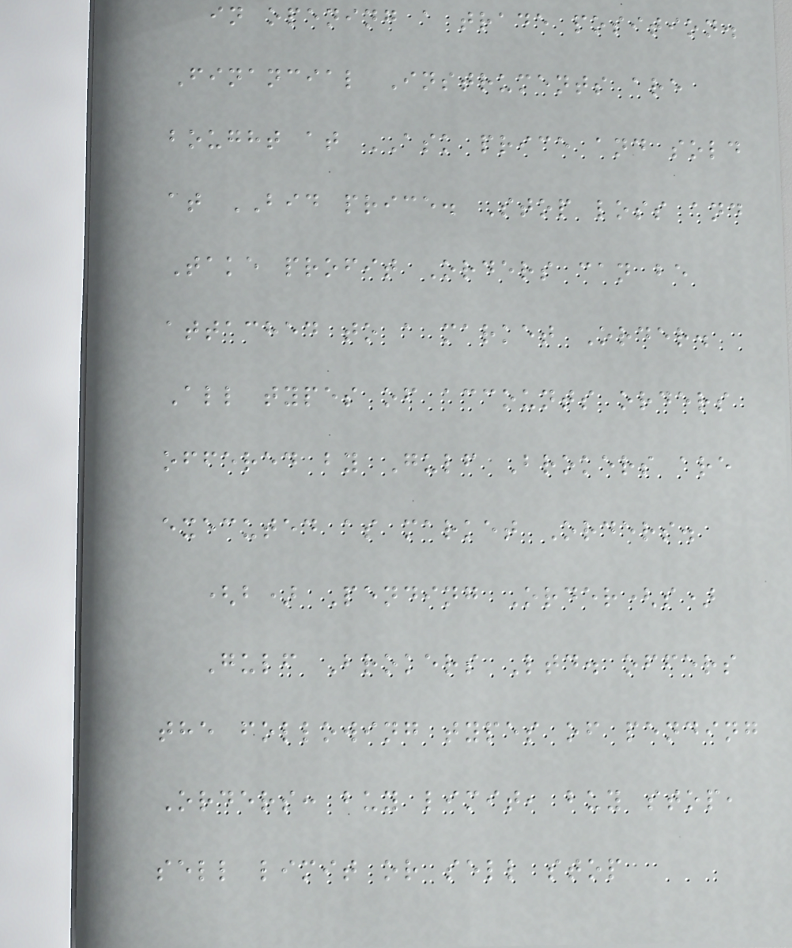in opening a trade position.
Financial Instruments are
bought at ASK price and sold
at BID price. Stop loss and
Take profit Orders can be
attached to a market Order.
All types of accounts orders
offered by Gulf Brokers are
executed as market Orders.
(b) Pending Order(s)
Gulf Brokers Ltd. offers
the following types of pending
Orders: buy limit, buy stop,
sell limit or sell stop
